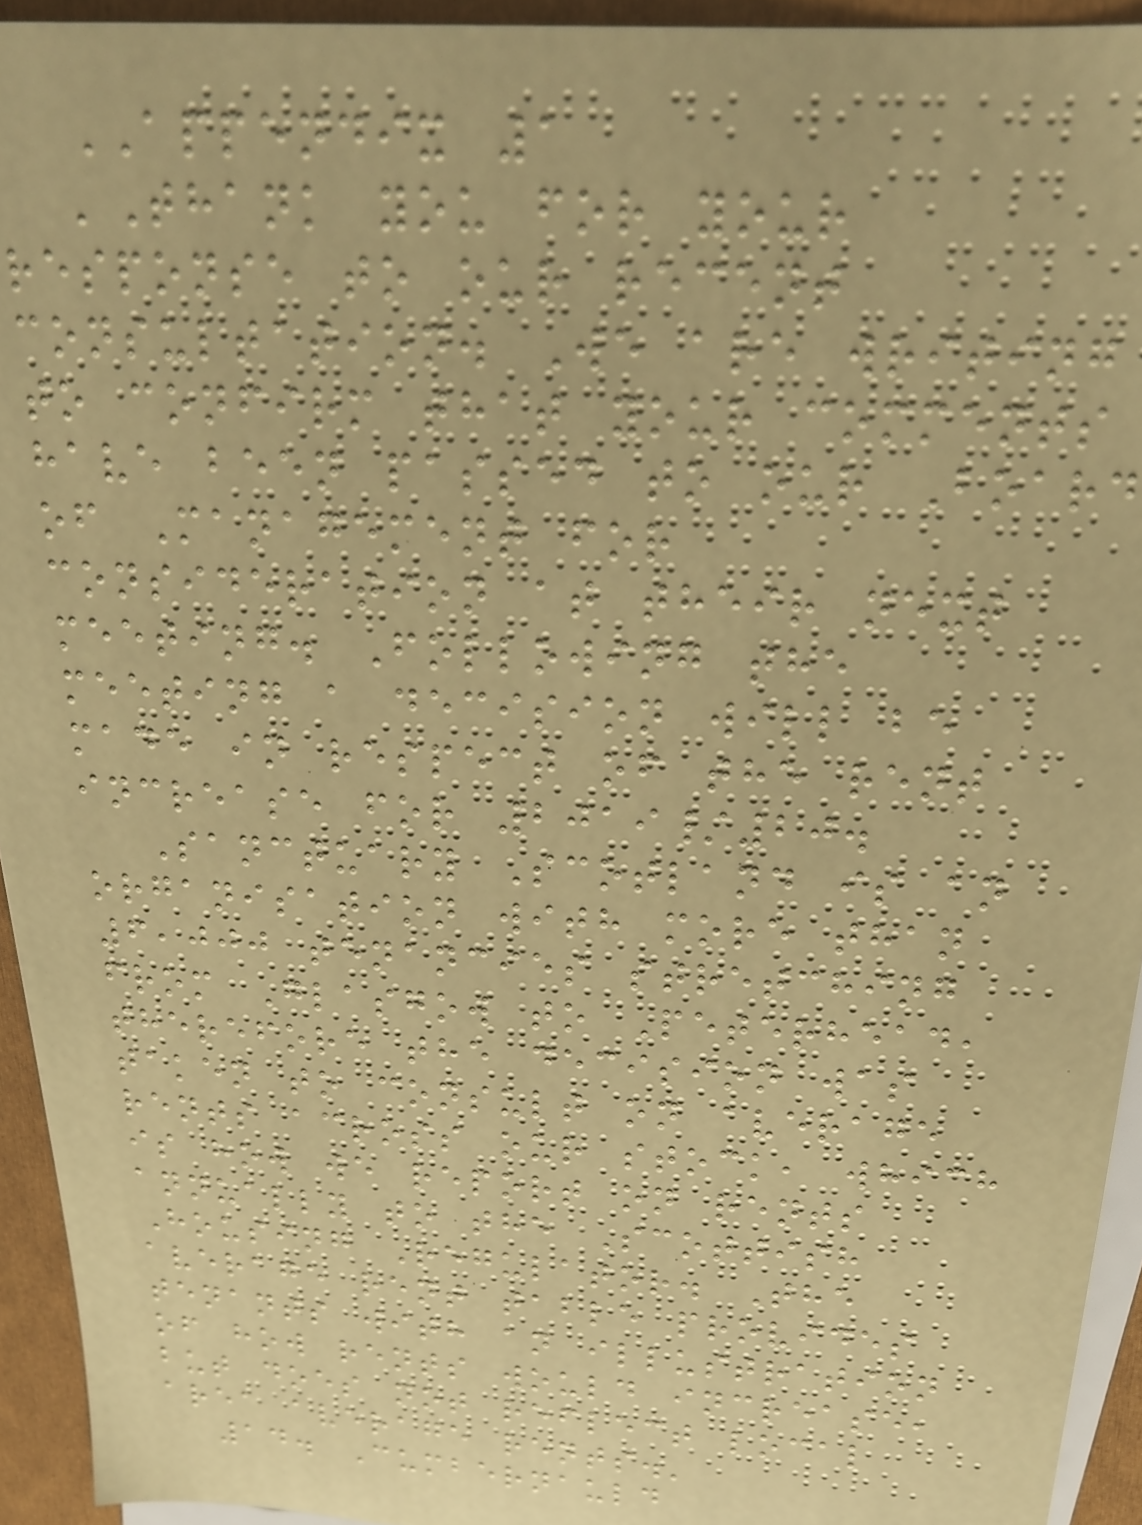APPENDIX 1
'Thank you for your
response to our recent
consultation. We are writing
to confirm that your comments
have been passed to our Board
of Management for
consideration at their next
meeting. Following the
meeting a decision will be
made in respect of the rent
increase for 2019/20.
Sanctuary Scotland is an
organisation with more than
6,000 tenancies stretching
from Glasgow to Peterhead,
therefore the decision was
taken to consult on average
rents across our stock, which
is how we report on rents
annually to the Scottish
Housing Regulator. The
average rent table provides
tenants with an illustration
of how rents would increase,
but does not reflect local
area average rents.'
14. Cumbernauld
